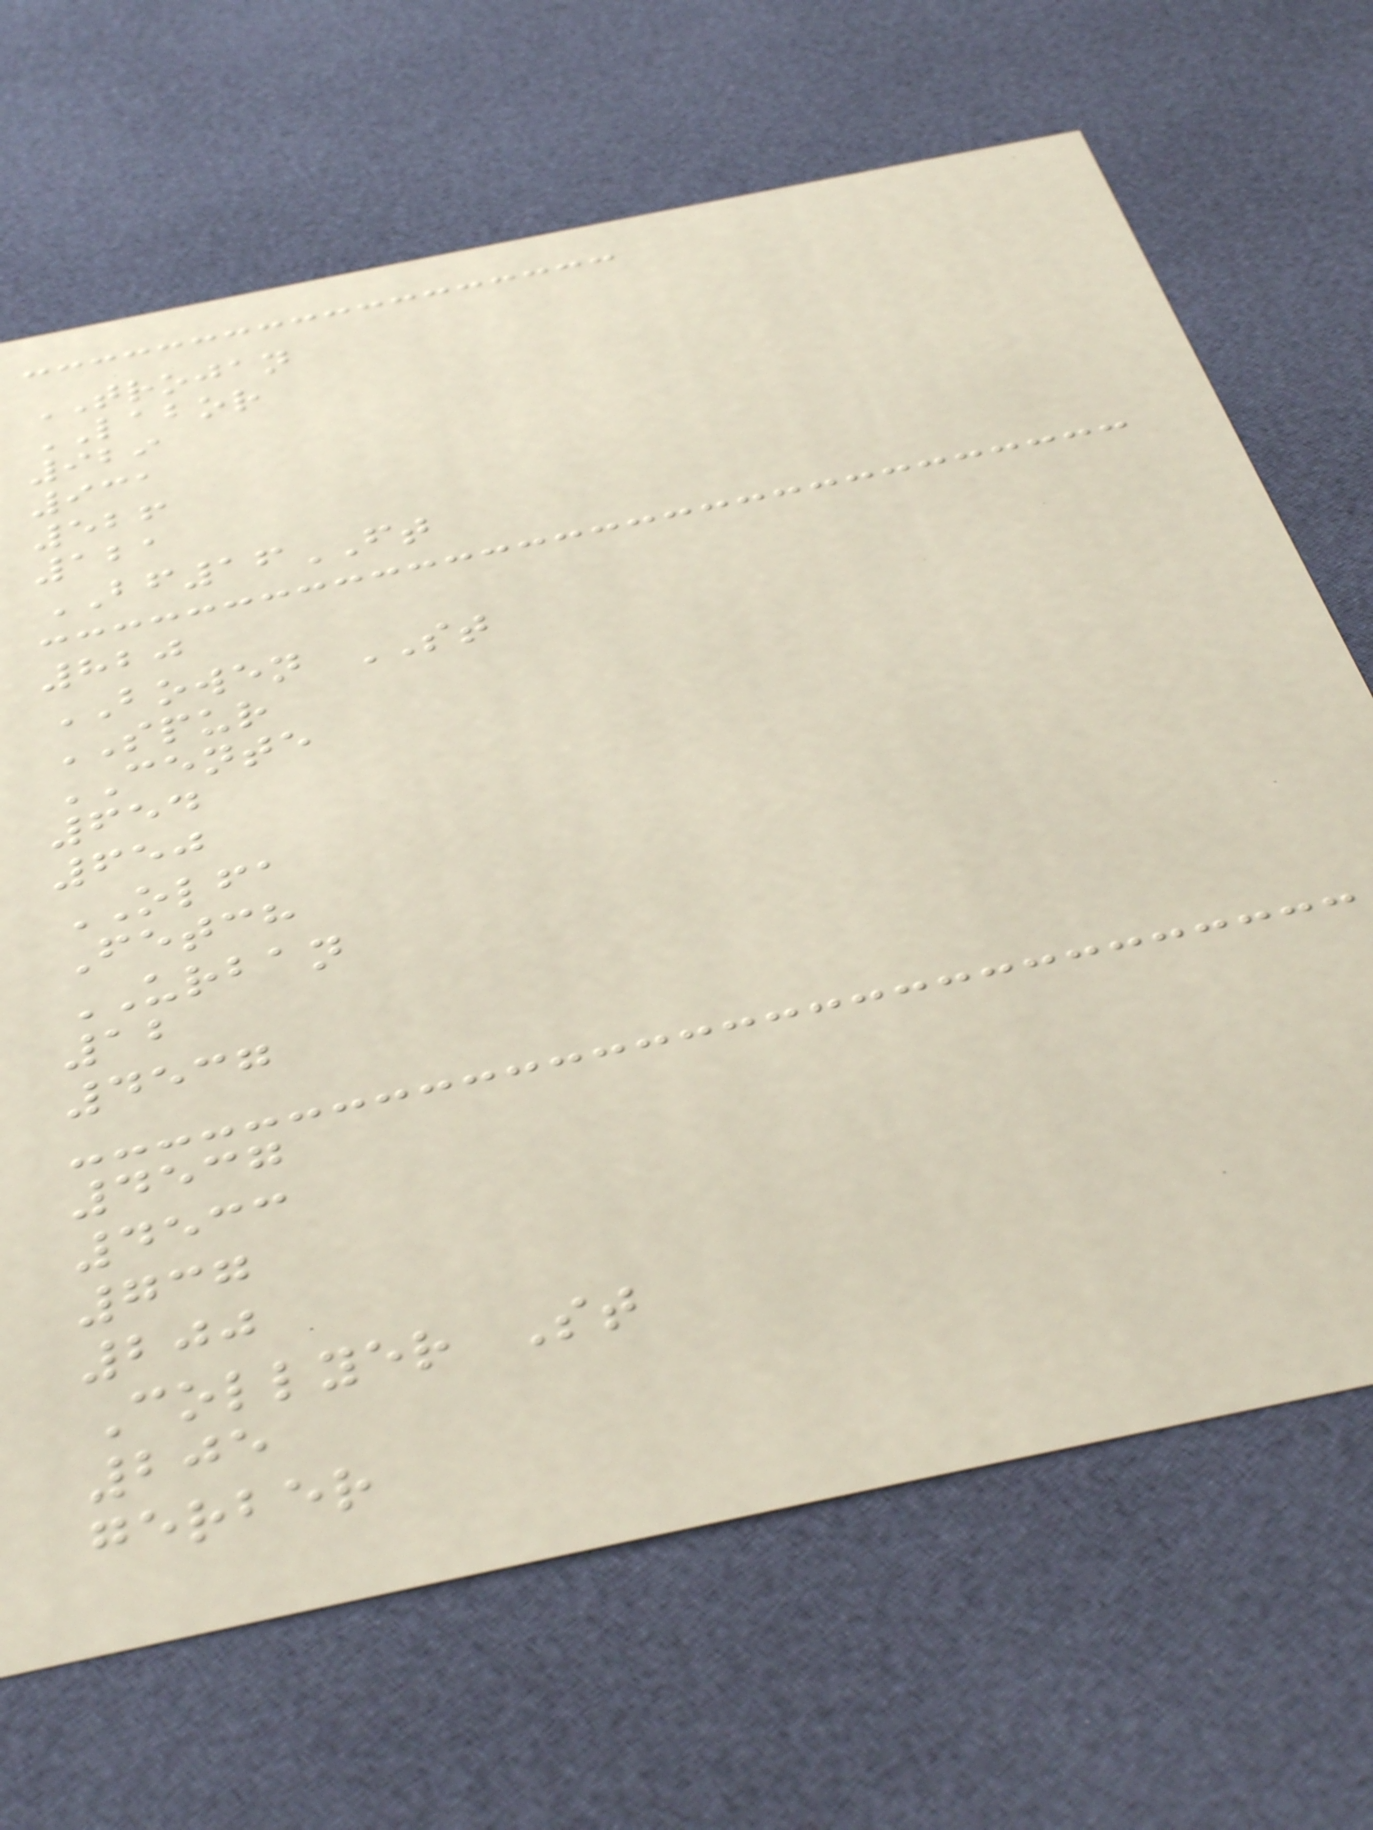TROJAN
LABOR
929
931
526
121
BF16FT
820
BOWEN ST
SPUR
CENTE
654
650
OLFA
Fetch
URBAN
12
4537
4537
4533
737
200
Collyer St
205
gerber
